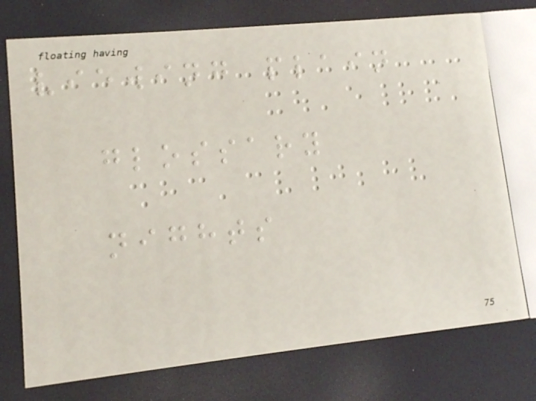viewing plain
glossary
nights
